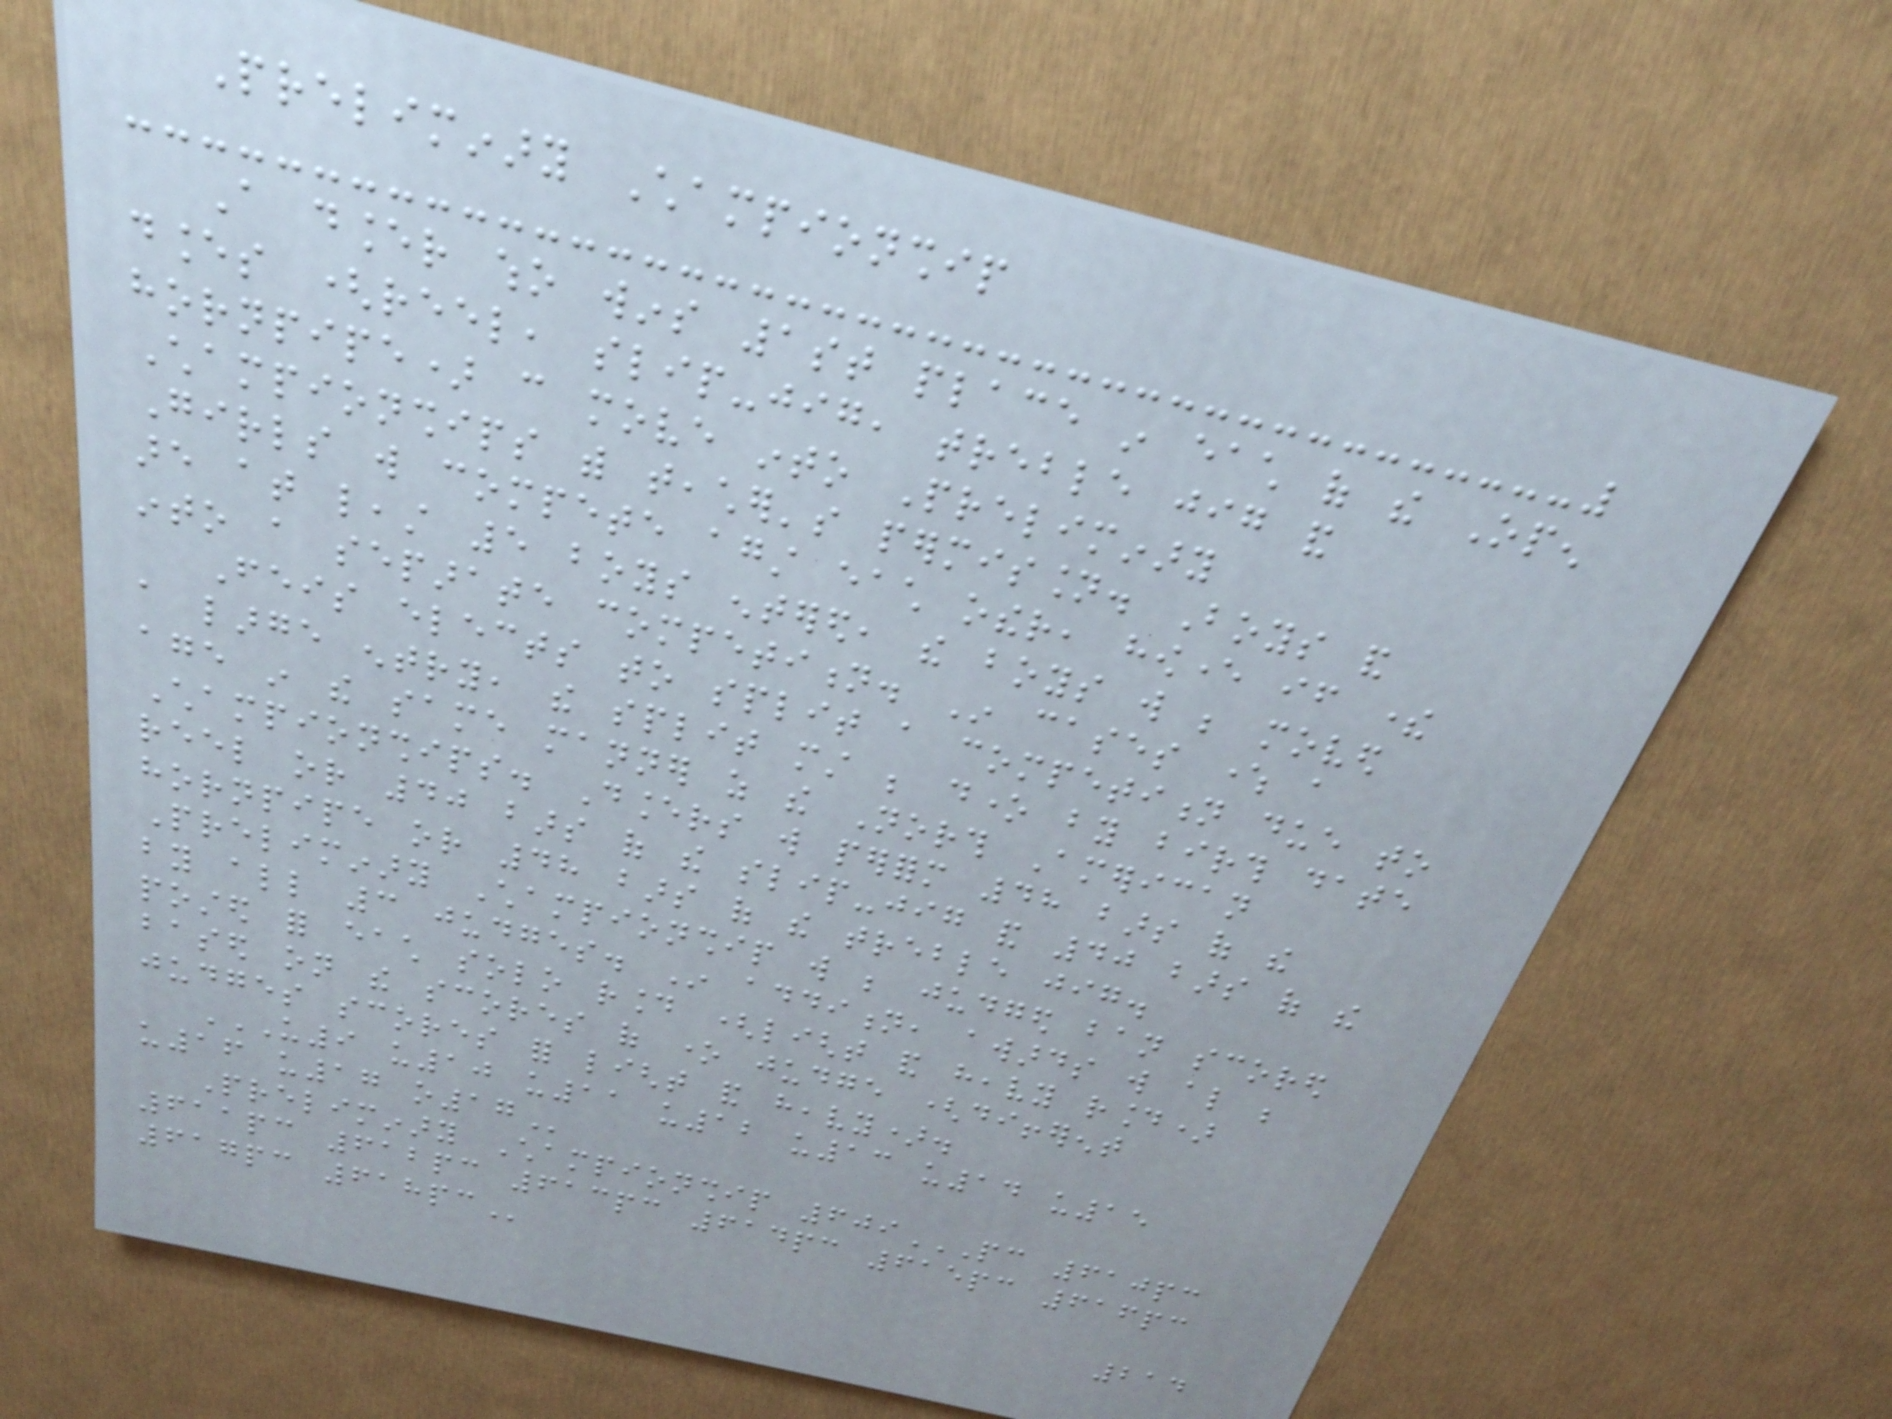Preliminary Championship
A dancer who wins 1st place in each of the Open
dances (reel, slip-jig, treble jig and
hornpipe) can move into Preliminary
Championships with teacher's permission. Boys and
Girls will compete against each other, however if there
are at least 5 boys entered, the boys will be moved
into a separate competition. In cases where a
Feis elects to split a competition due to
a large entry, the split must be done by birth date
age in the same manner as the North American
Championships. Dancers will perform 48 bars of the
reel or 40 bars of the slip-jig and 40 bars of the
hornpipe or 48 bars of the treble jig.
Preliminary Championship will be judged ban scored
by all 3 judges. In addition, awards will also be
posted for each solo round (light and heavy round)
based on the scores of one judge (different
judges scores for light and heavy).
U9 U10 U11 U12 U13 U14 U15
U16 U17 O17
Preliminary Championship 609PC 610PC
611PC 612PC 613PC 614PC 615PC 616PC
617PC 618PC
214
